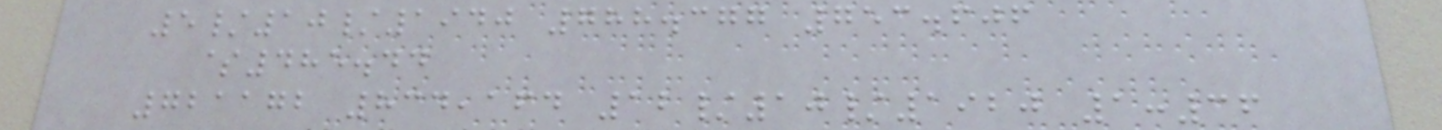5/10/1940 788.377 753.606
$485.44
721172 834,164 12/10/1920 1:36
